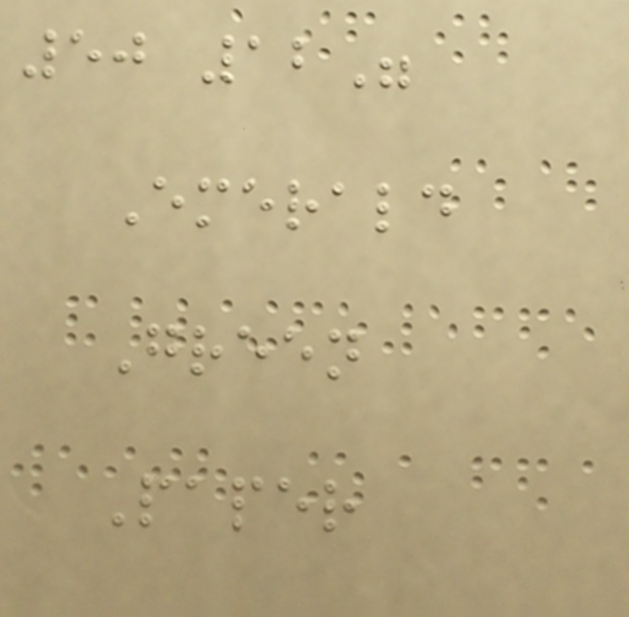50 12"
Emerald
Green
Paper
